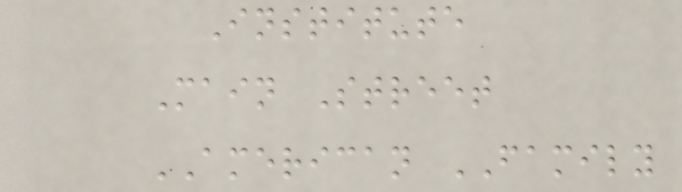Institute
Main Street
AMERICAN FAMILY
